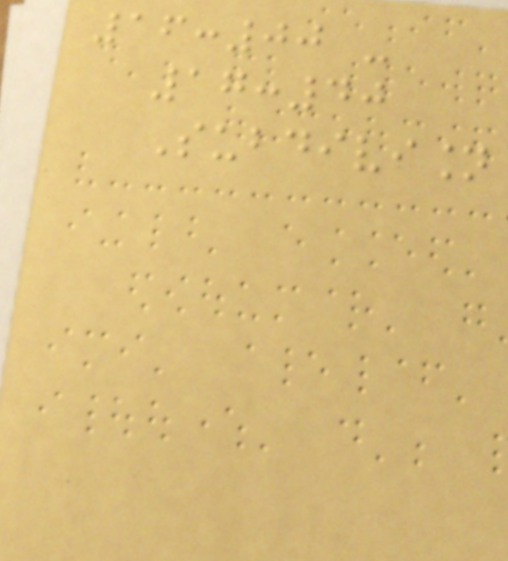16:00 -
17:40
Subdivision
